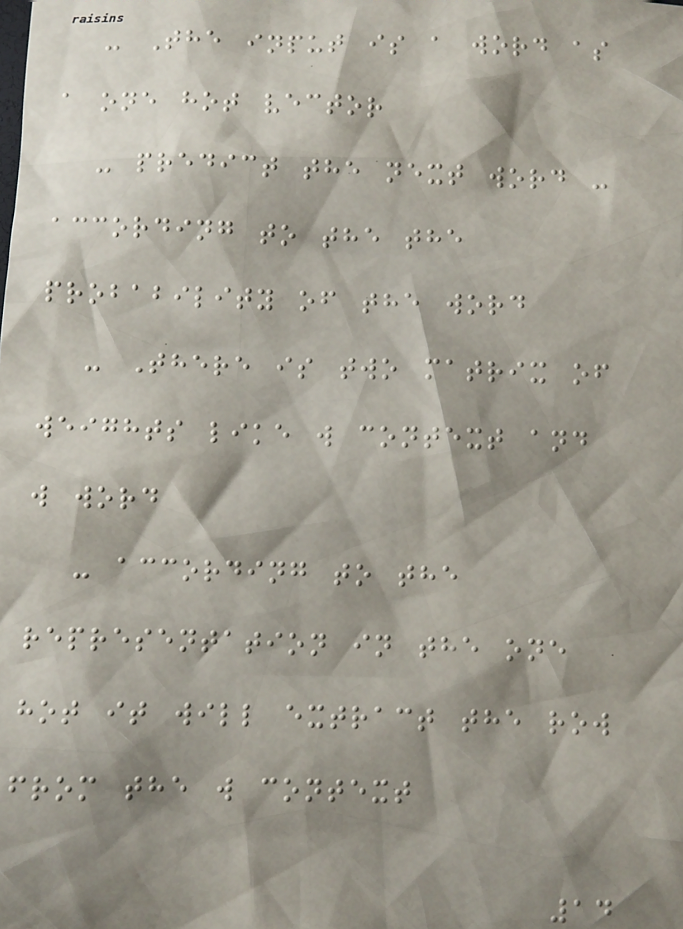- The input is a word as
a one hot vector
- predict the next word -
according to the the
probability of the word
- There is two matrix of
weights like w context and
w word
- according to the
representation in the one
hot it will extract the row
from the w context
14
